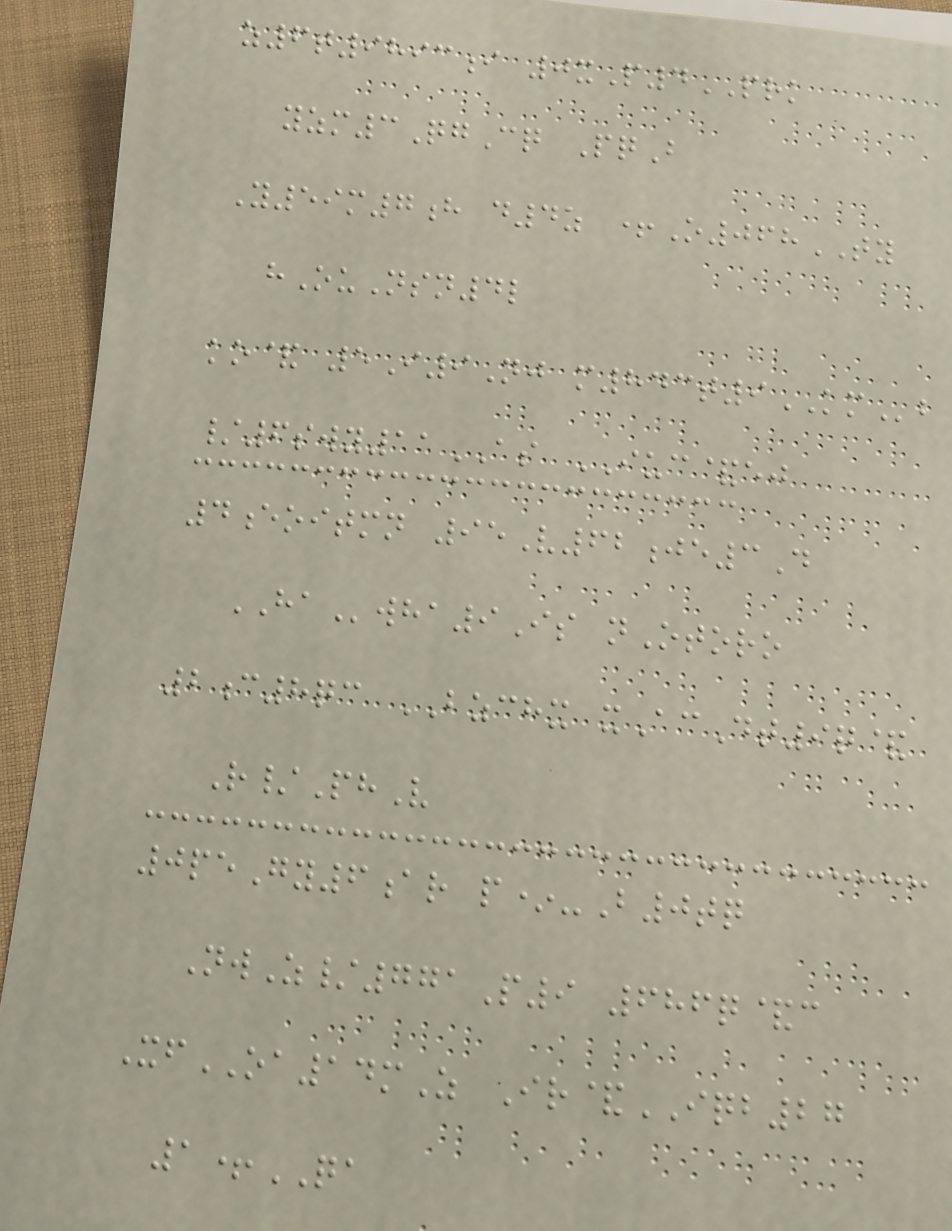z6t9893i 0xP4PRK
yzm3QgCq PqB
Y59m7h d4z +O068TY
hOuNsn4l
ko& 5I9Nj m843t9KMb
/6swy11AS IUC&ej
4eoitmn 95V62je3D
HAwha9Is nOtoro
2c8qc BZCHX xAcDt9q&
R/PhV
0peGy6ar p*-B0tq
NwZ/771P9 686q&c
XfOA14mZ Ir&IQB27
1+QA
